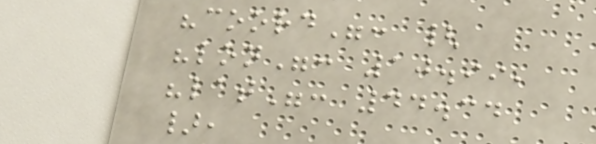"coord": {
"lon": 10.99,
"lat": 44.34
},
